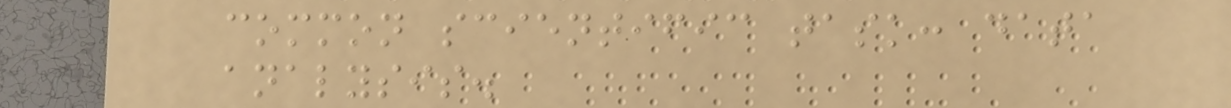common scientific task: data
analysis.
